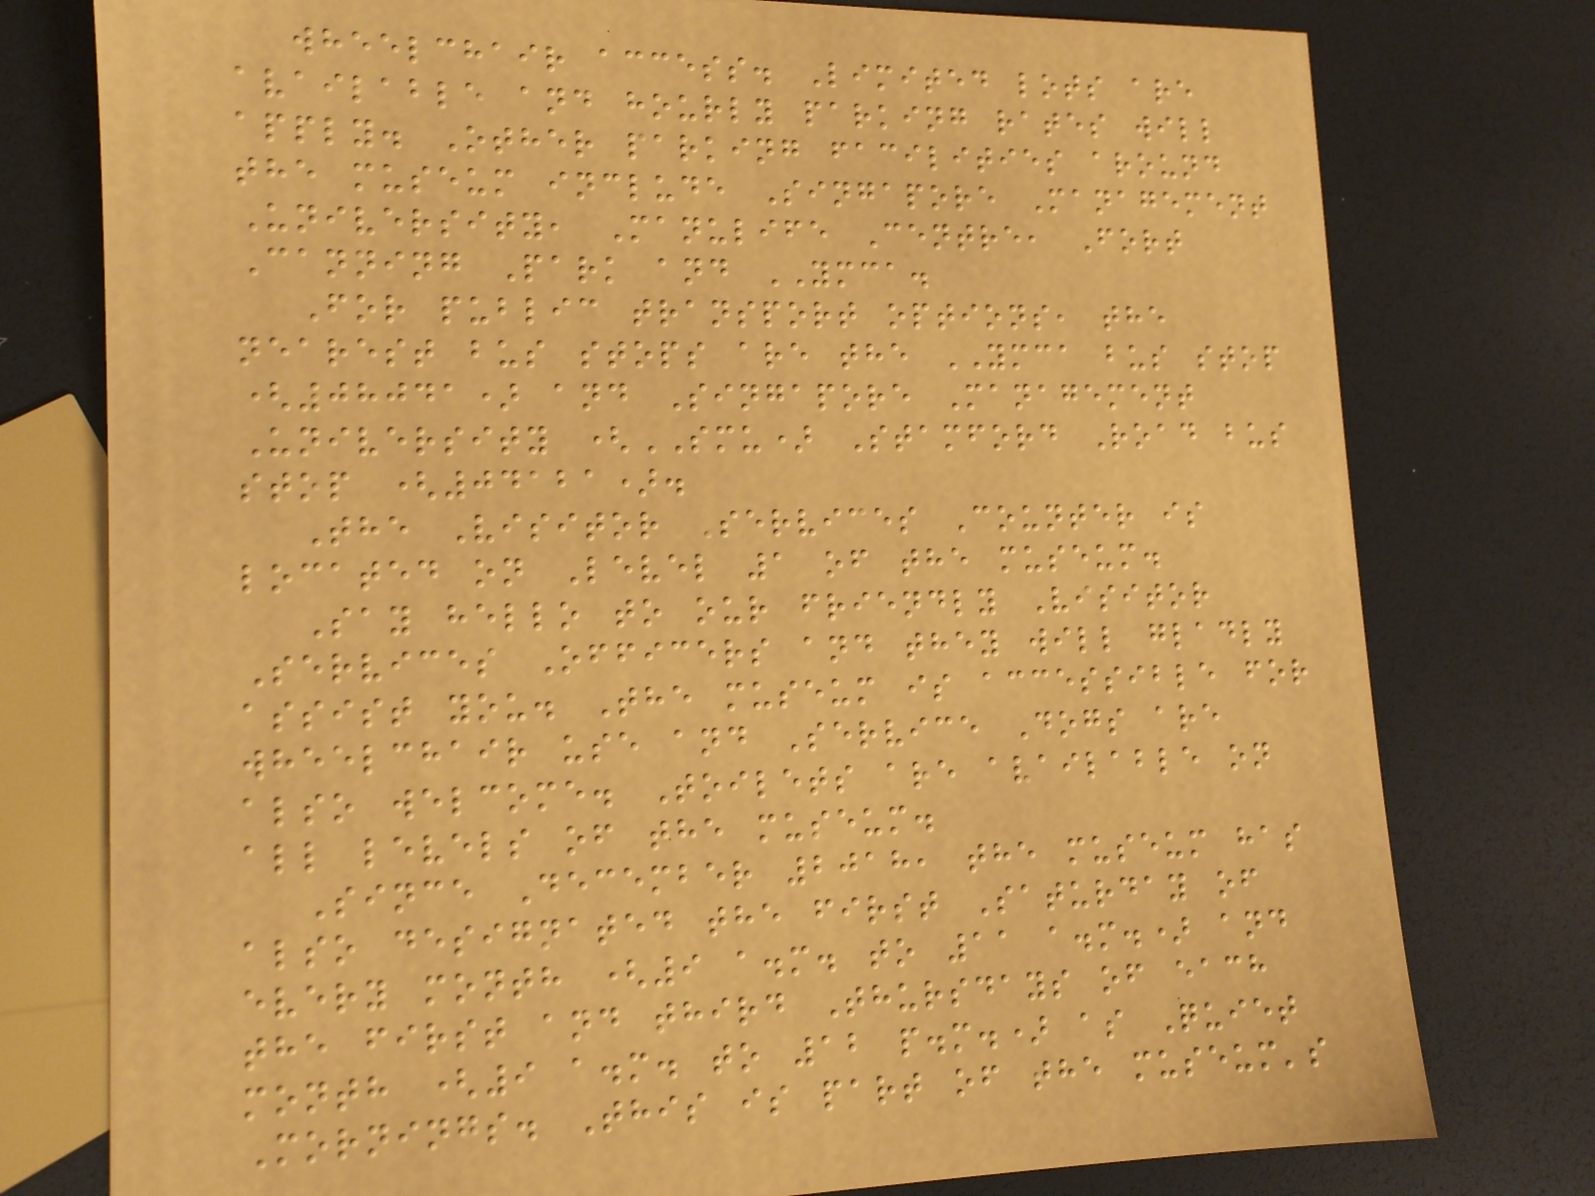wheelchair access. Limited lots are
available and hourly parking rates will
apply. Other parking facilities around
the museum include Singapore Management
University, Manulife Centre, Fort
Canning Park and YMCA.
For public transport options, the
nearest bus stops are the YMCA bus stop
(08041) and Singapore Management
University (SMU) Stamford Road bus
stop (04121).
The Visitor Services Counter is
located on Level 1 of the museum.
Say hello to our friendly Visitor
Services Officers and they will gladly
assist you. The museum is accessible for
wheelchair use and Service Dogs are
also welcome. Toilets are available on
all levels of the museum.
Since December 2018, the museum has
also designated the first Saturday of
every month (9 a.m. to 11 a.m.) and
the first and third Thursdays of each
month (9 a.m. to 12 p.m.) as Quiet
Mornings. This is part of the museum's
